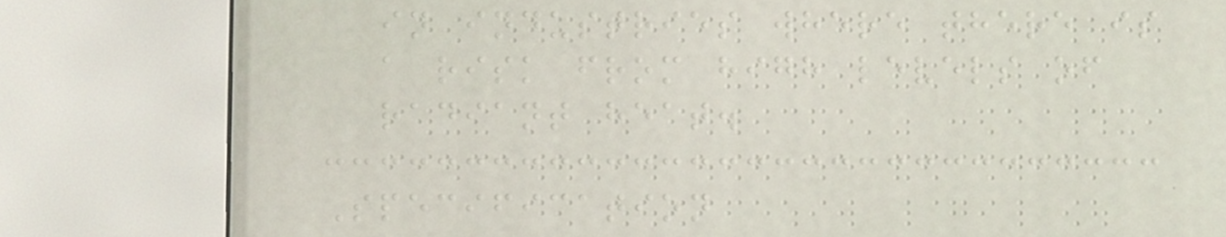in industries where there is
a risk from high levels of
radiant heat.
Specification
